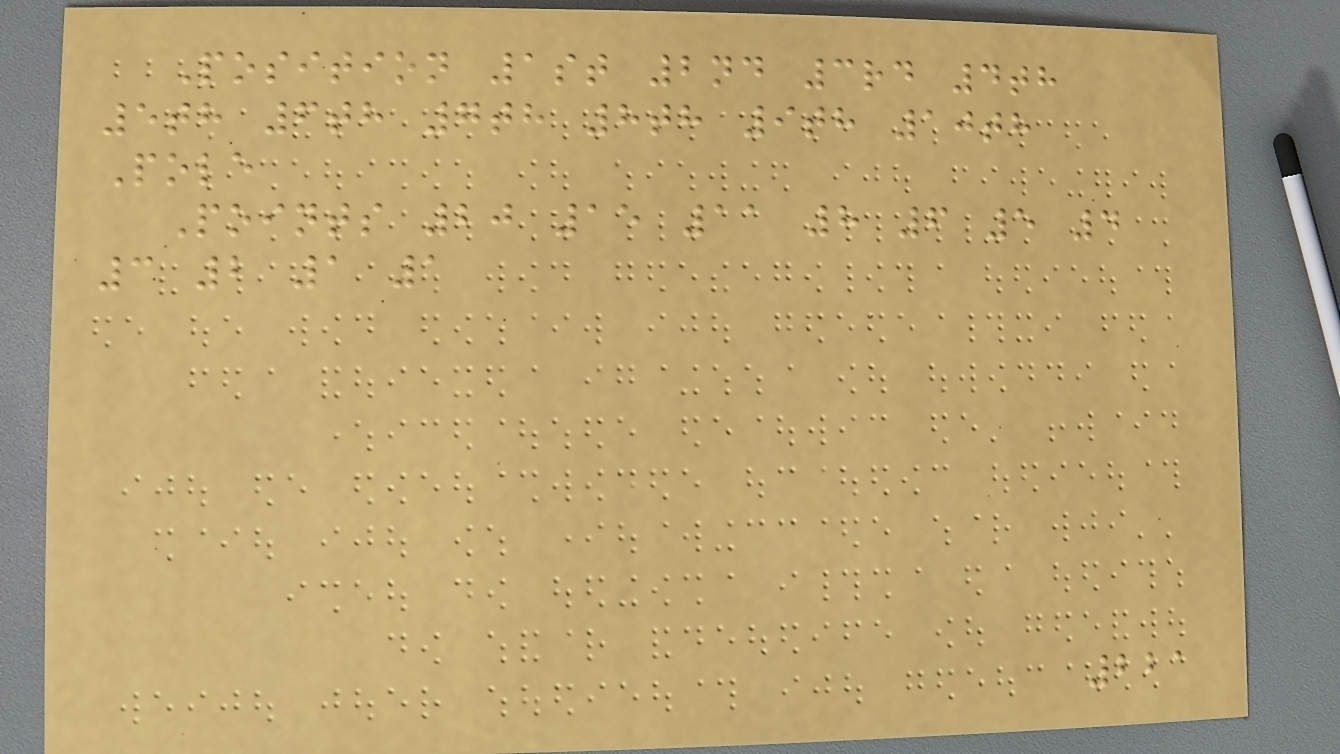Position 1st 2nd 3rd 4th
5th 6th 7th 8th 9th 10th
Pole
Points 20 15 11 8 6 5 4
3 2 1 1
221
